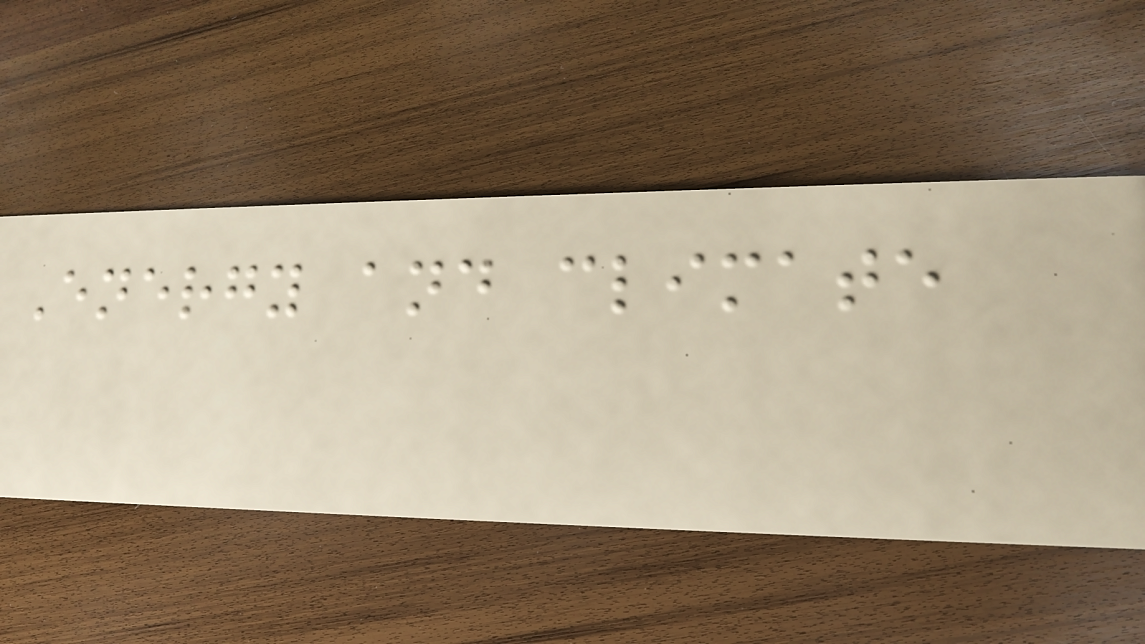Energy and climate
